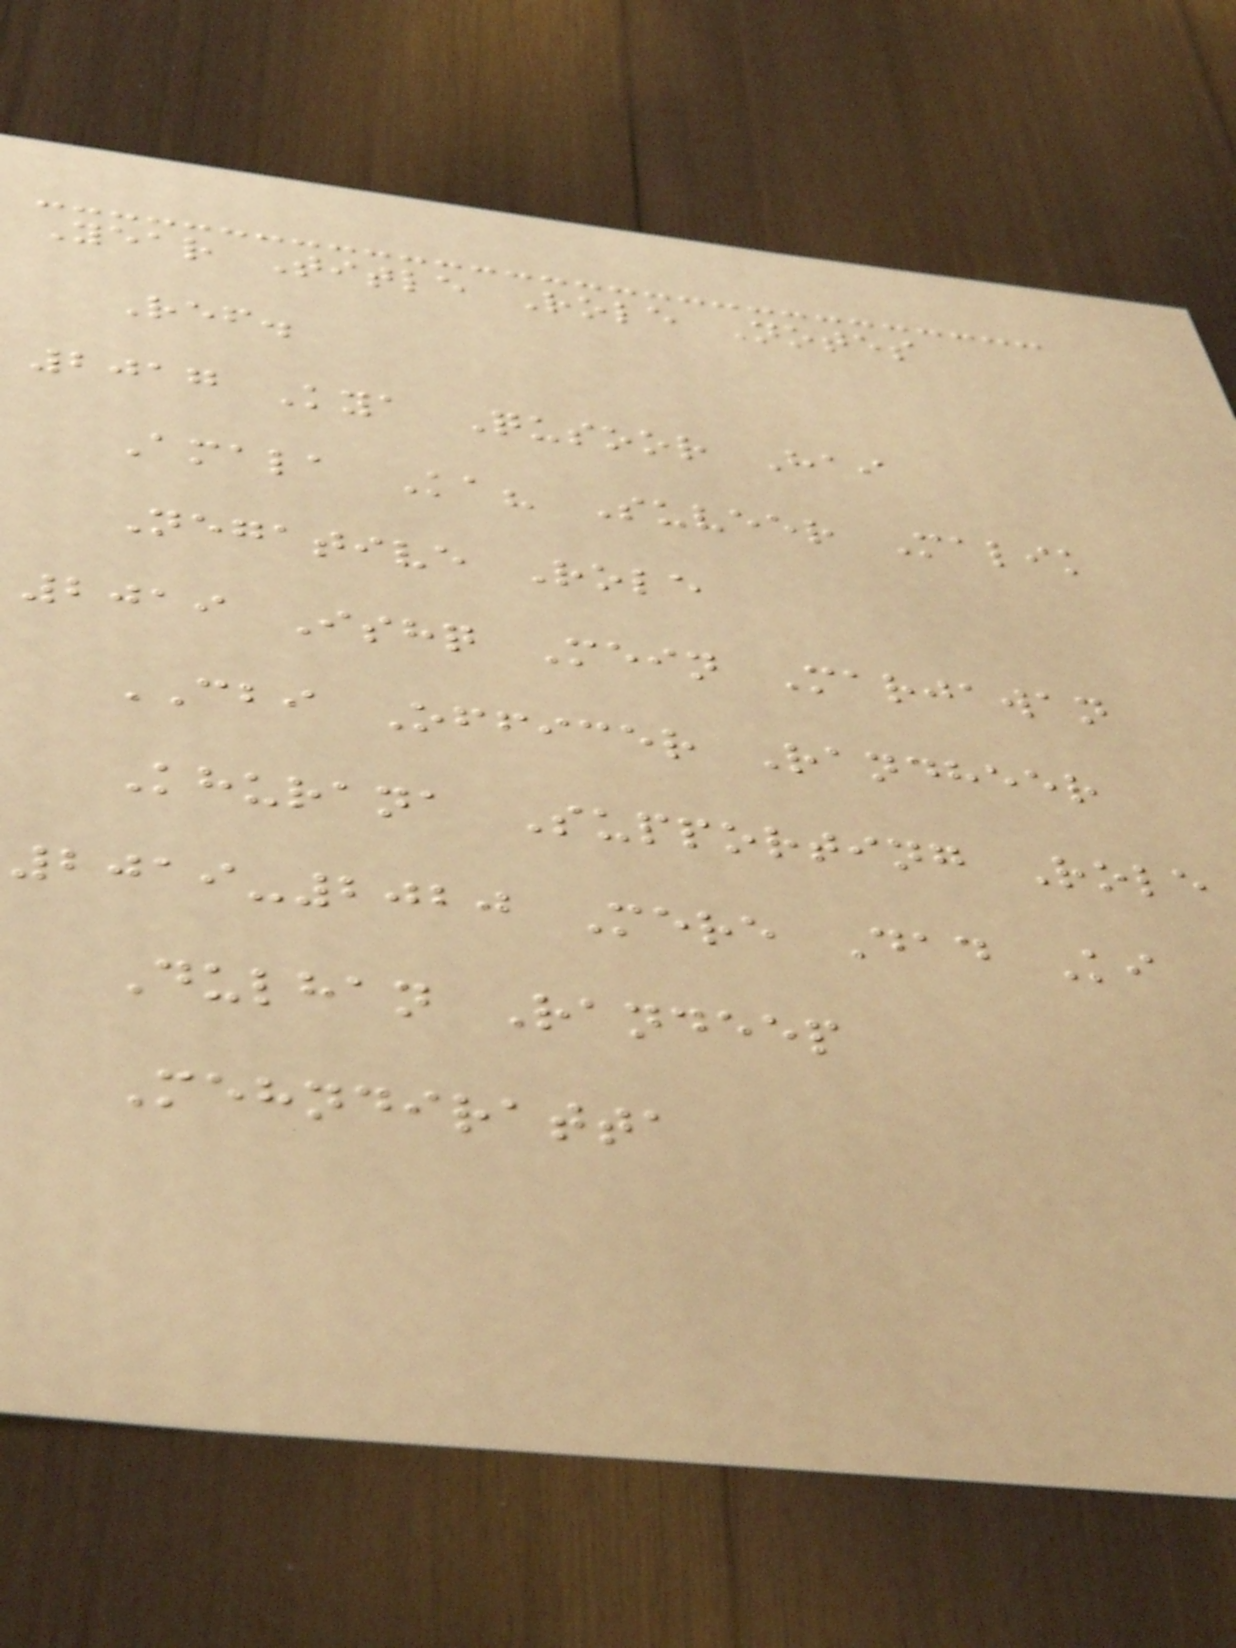Year Title Role Notes
Ref.
2017 Kya Qusoor Hai
Amala Ka? Suveer Malik
Negative Role
2019 Ishq Mein Marjawan
CBI Officer Randheer
Khurana Supporting Role
2019-2020 Mere Dad Ki
Dulhan Randeep
Mehndiratta
